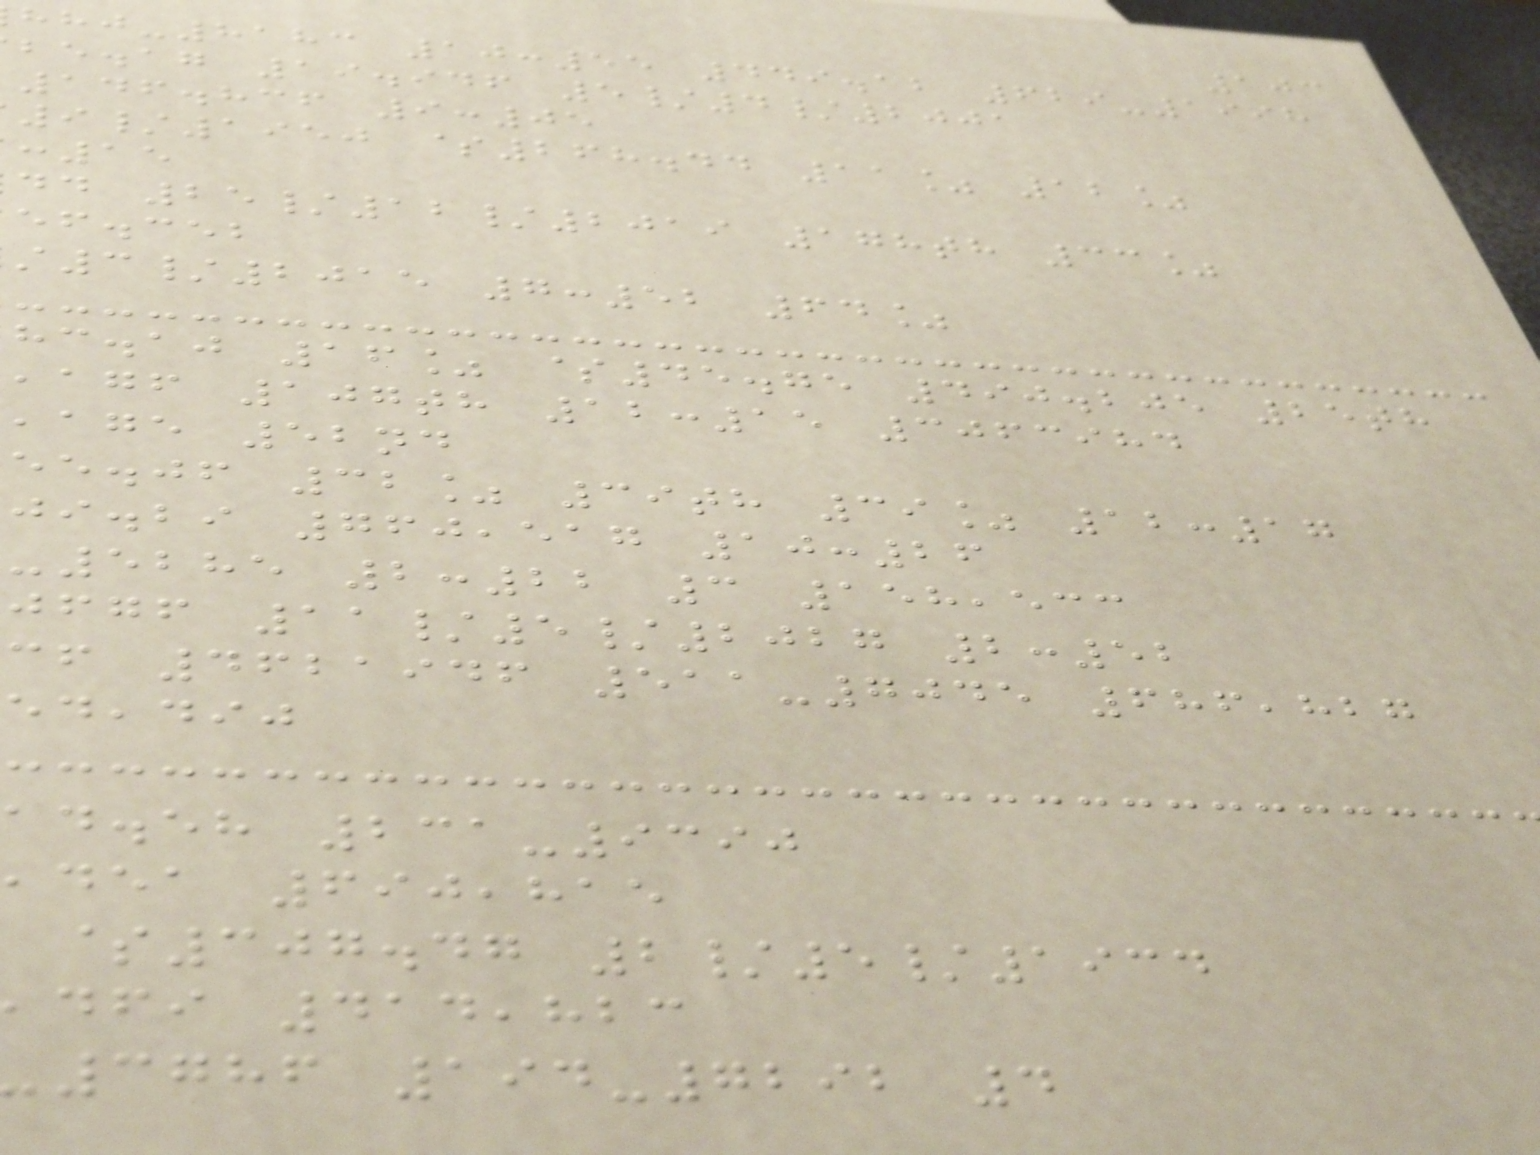103
-8183 10:55 449.12 629-1998
be.ag 19.946 5/4/2001
146.836 9:05
9/1950 $268.44 11% 12%
:15
dd 25/12/2019 178th 33%
ef.ceb
3/2015 7:52 64%
hc.aj 16% $45.75 490.205 25th
,agf 107th 12:15 3063984
,age 52nd
ee.jf 32% 39th 39% 12:17
ji.bi 760,517 10:26
-5285 2:22 3 158,533
jfgf 11/5/2027 2:52
cf 4621946 511-7045 686,827
,dij
ad.eh 231-9390
,dea 690,815
$307.47 2/5/1934
dfi 414,823
3786 194-7292 4
